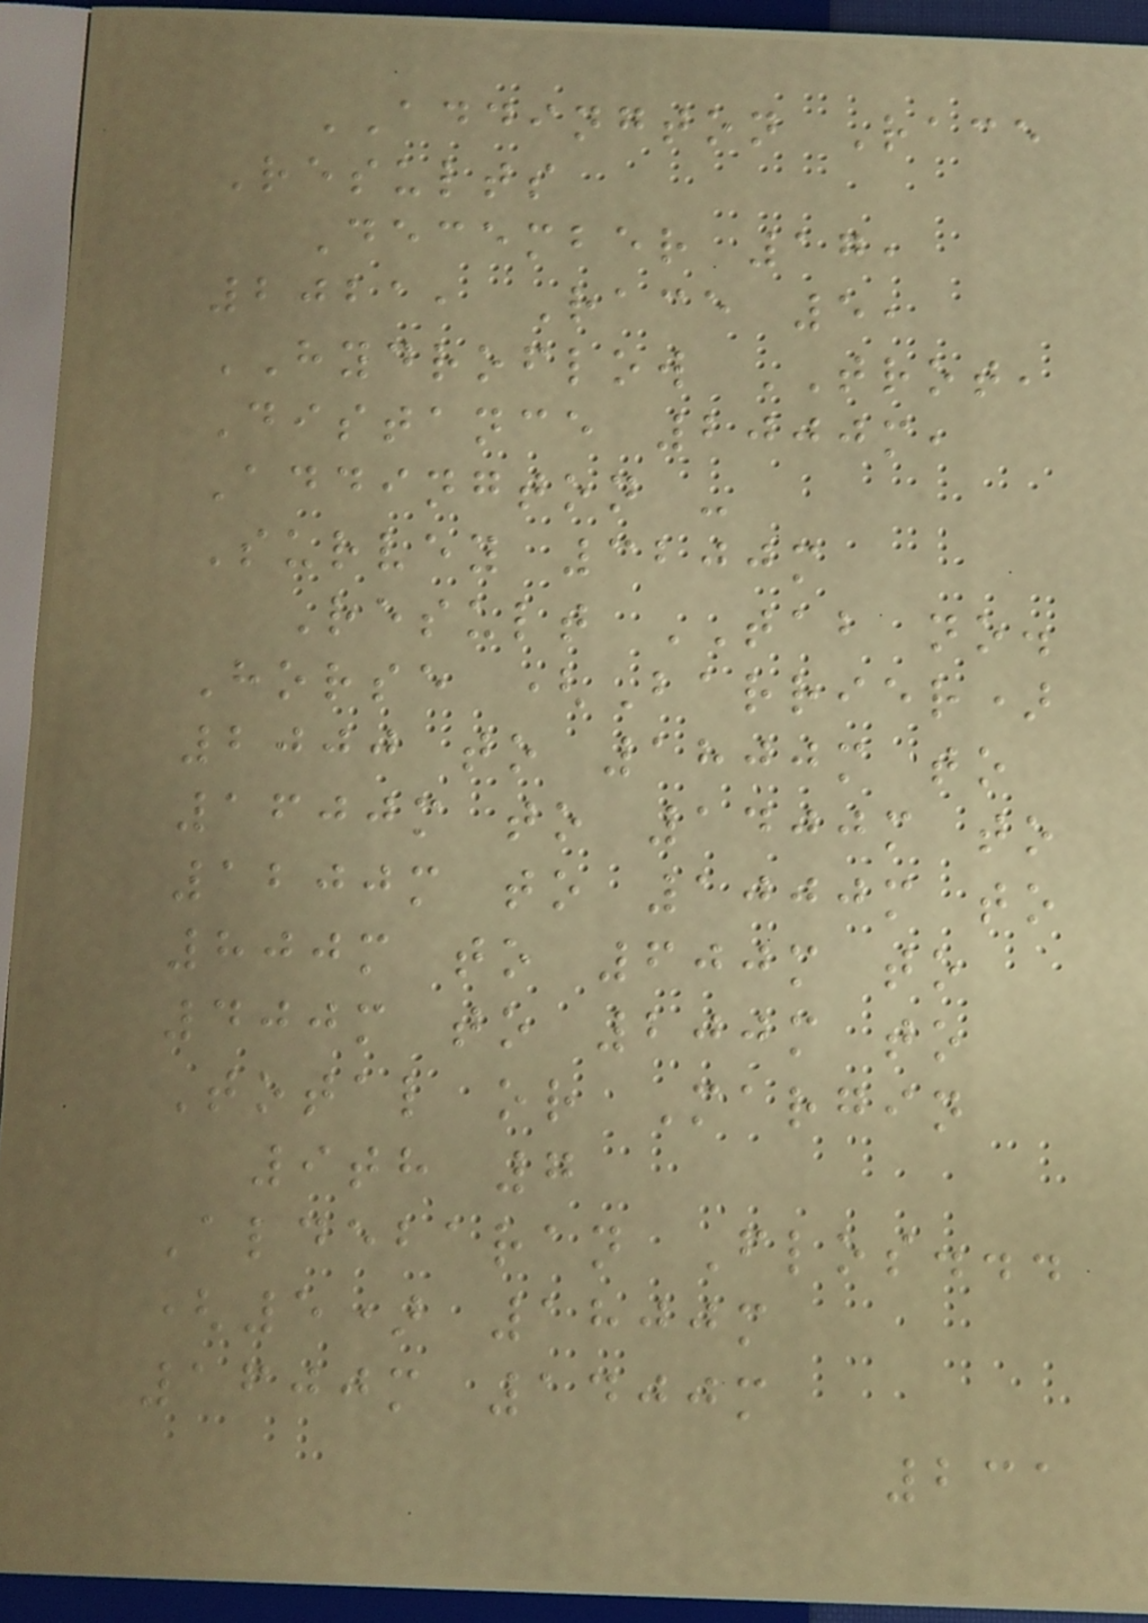ADDINGTON Race
Results
December 17,
2021, Race 5,
HYDROFLOW TROT,
Distance 2000m,
Addington -
Survey 3200m
Result TAB no.
Horse (Barrier)
2000 to 1800m to
1600m to 1400m to
1200m to 1000m to
800m to 600m to
400m to 200m to
Total or Margin
9th 7
Aldebaran Flos...
(5) 1800m
1600m 1400m
231
